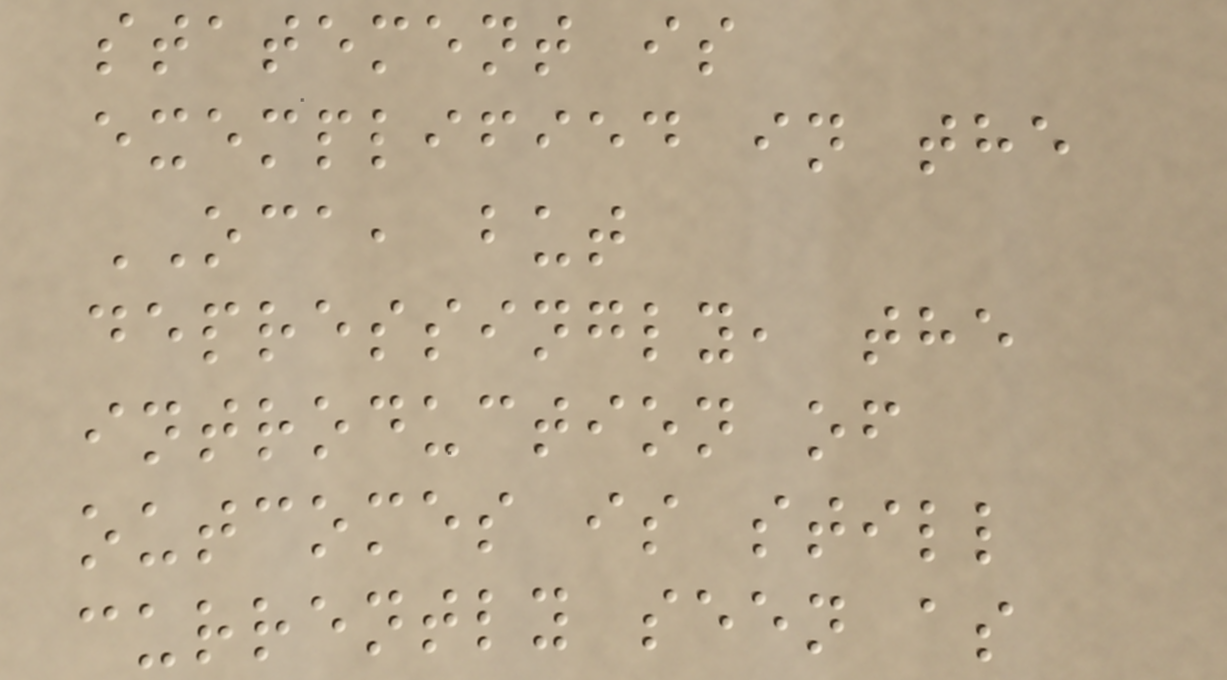statement is
exemplified in the
OCA, but
depressingly, the
introduction of
outcomes is still
currently seen as
